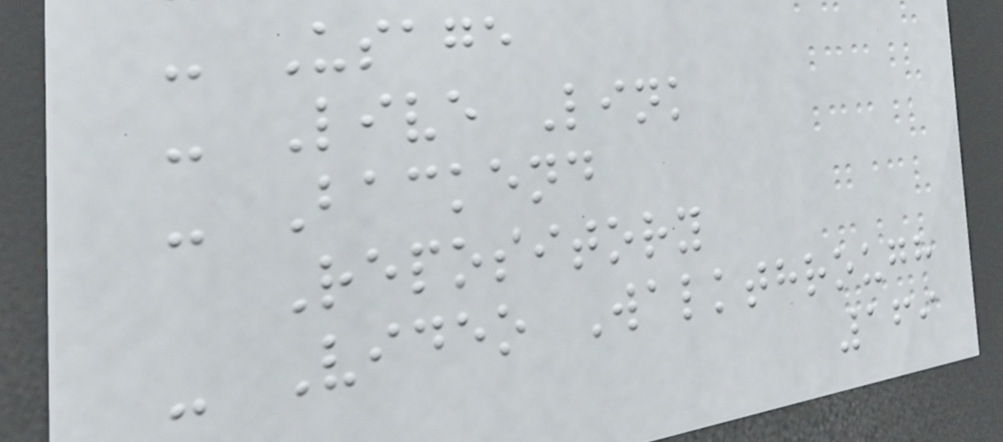- Usage
- Live Link
- Backend
Repository
- Video Walkthrough
169
